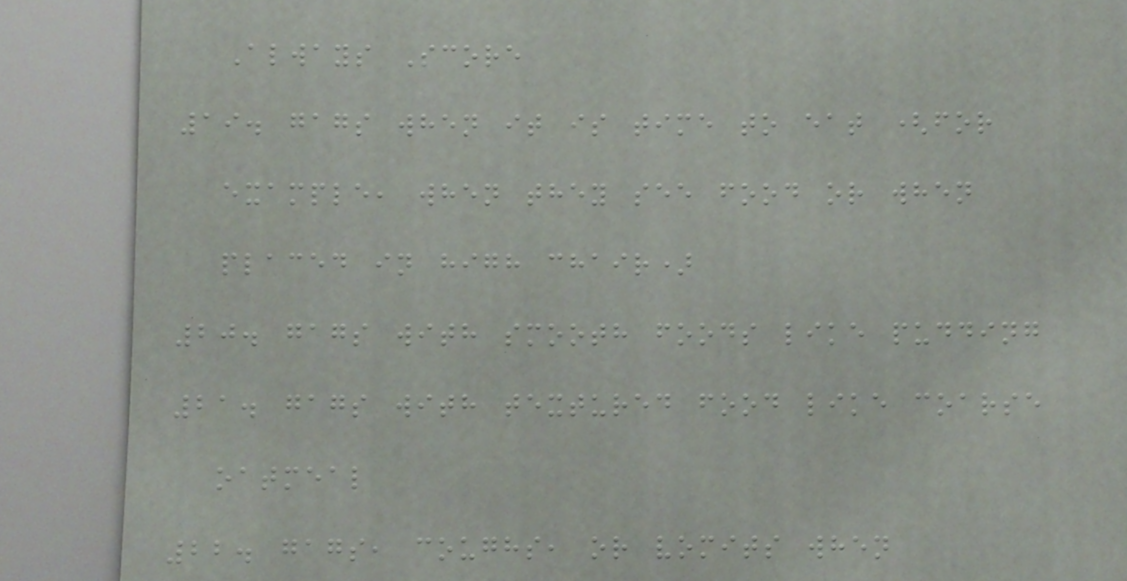Always Score
19. gags when it is time to eat (for
example, when they see food or when
placed in high chair)
20. gags with smooth foods like pudding
21. gags with textured food like coarse
oatmeal
22. gags, coughs, or vomits when
